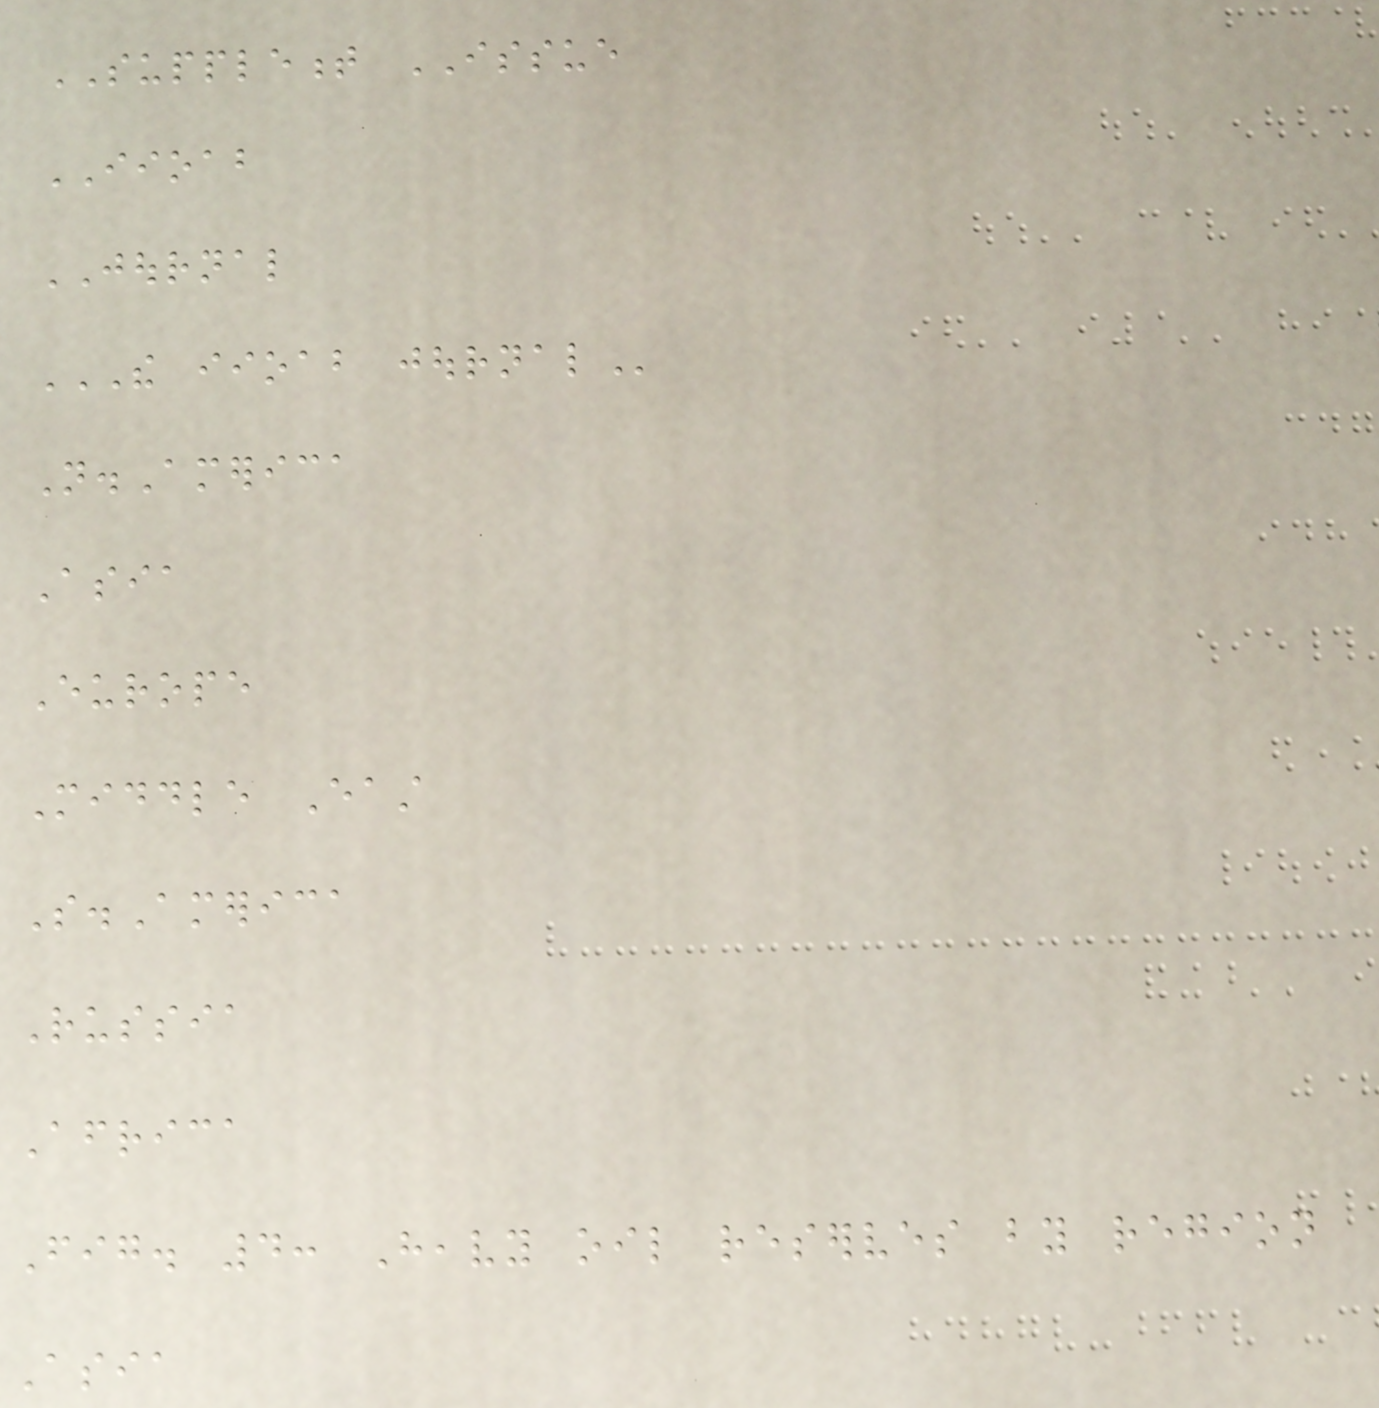SUPPLEMENT ISSUE
IIOAB
JOURNAL
THE IIOAB JOURNAL
N.America
Asia
Europe
Middle East
S.America
Russia
Africa
Fig. 4: Heavy oil reserves by region
Asia
